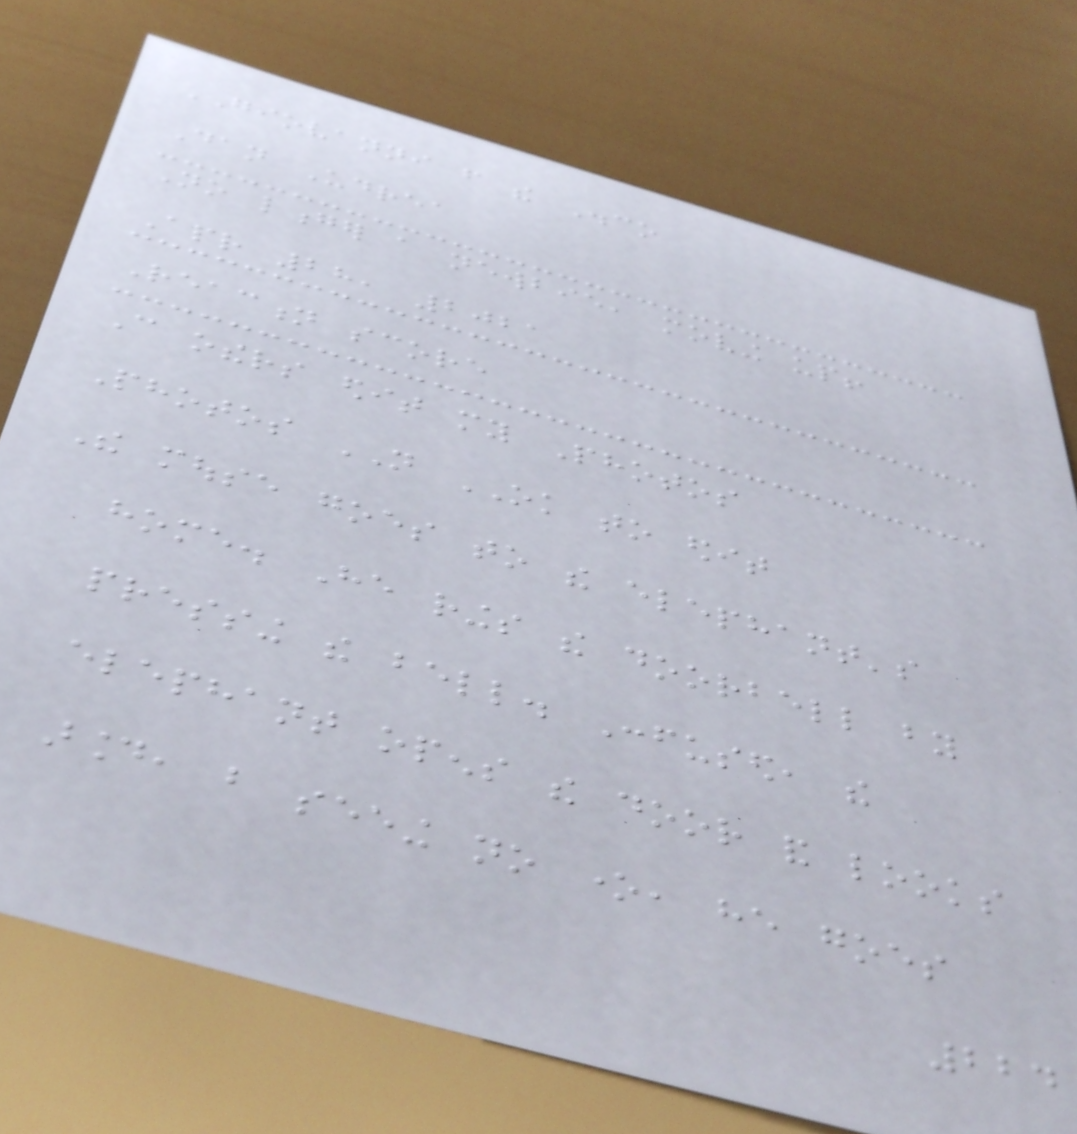GIOVANNI from the Disco
Dan Udrea
No longer a newbie, moving up!
Apr 28, 2021
Reaction score
Can others edit my Photos
Photos NOT OK to edit
The mouse goes to the elephant's
home. He rings the doorbell by
pressing the bell. Confused, the
elephant opens the door and looks
around, but seeing no one, he goes
224
